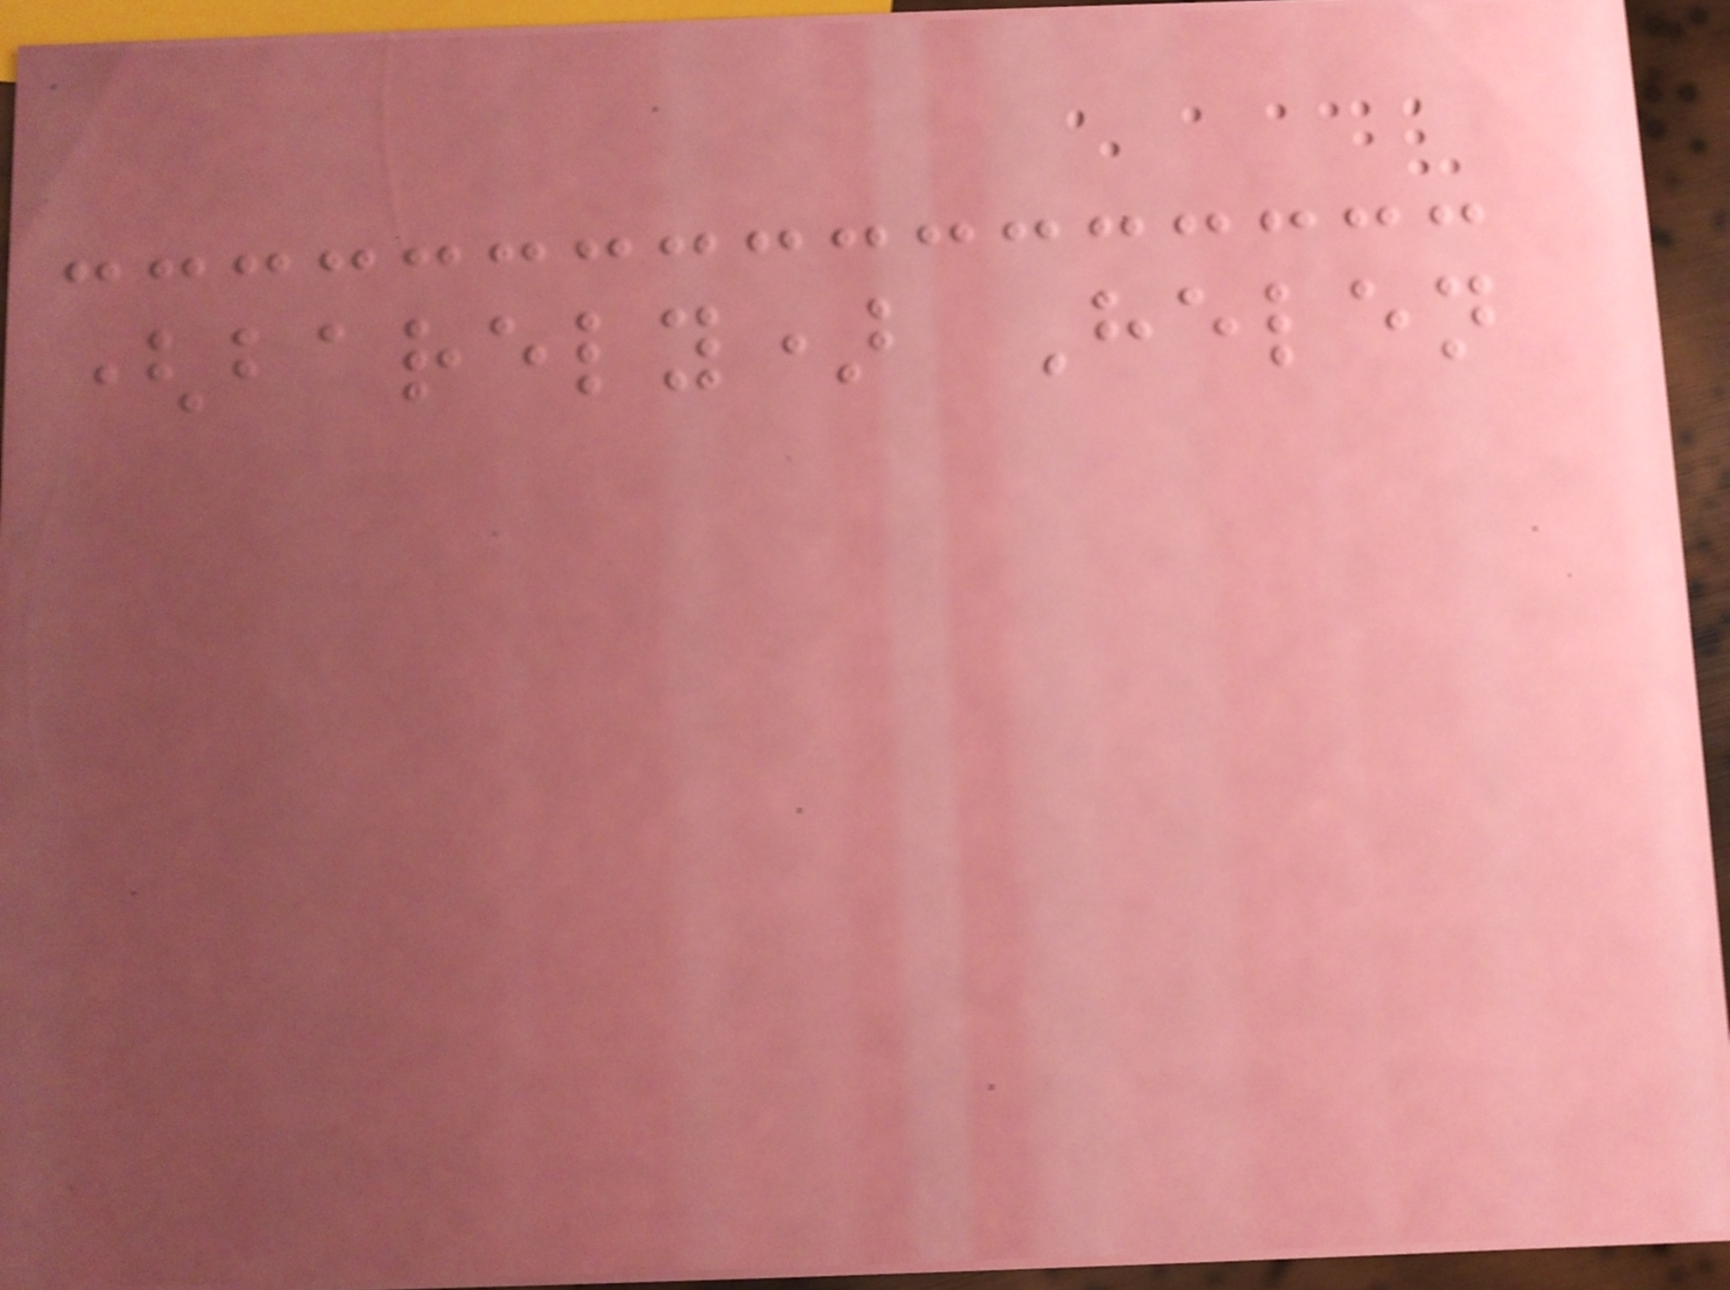(barely) Helen
